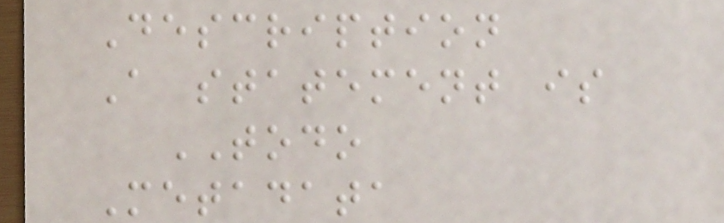Description
A statement is
TODO
Metadata
